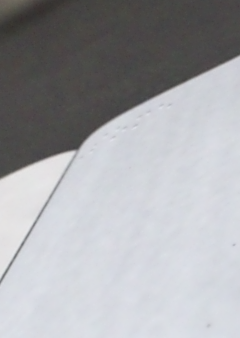Some
